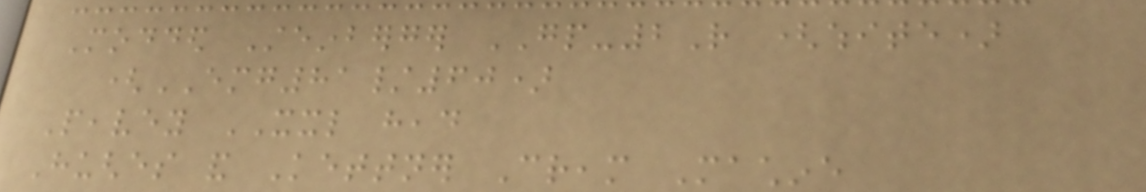Modded Steinberger GP-2R (white)
(EMG81/60)
Peavey XXL head
Hughes and Kettner Cream Machine
